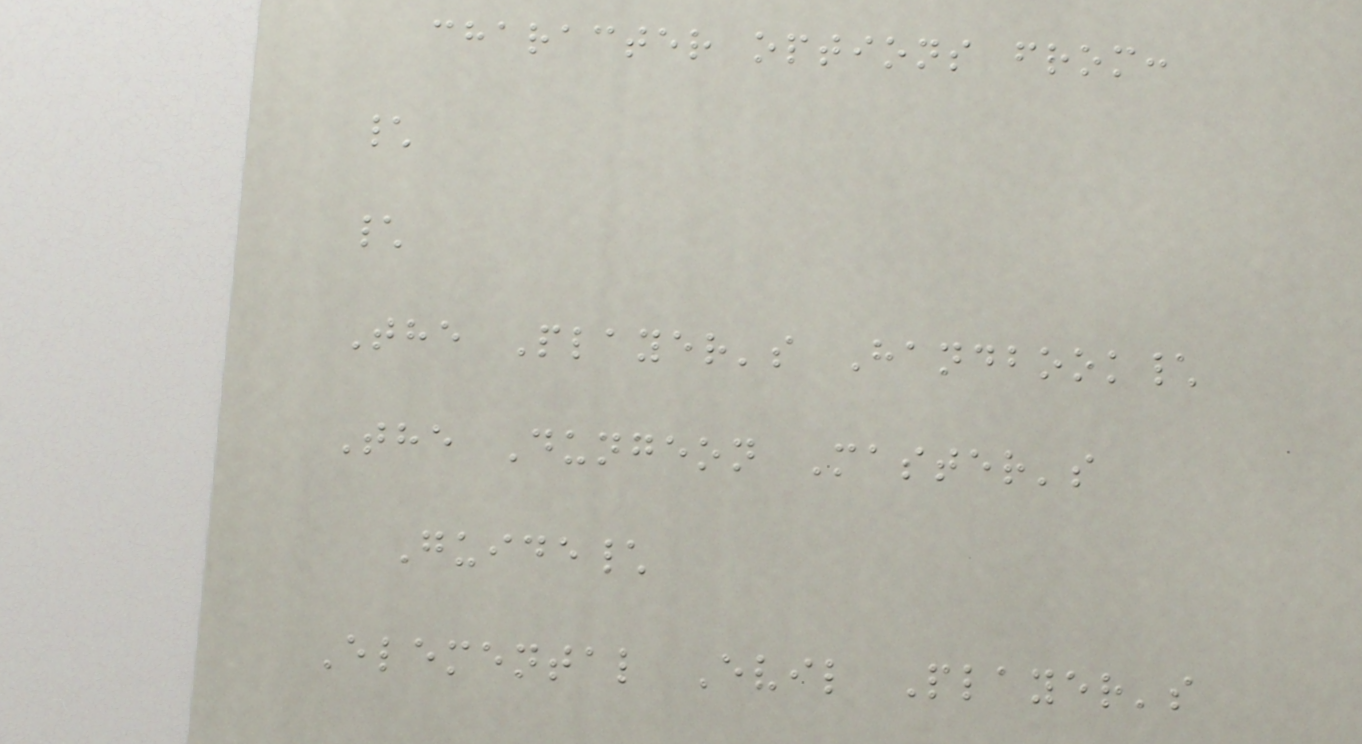character options from:
\
\
The Player's Handbook\
The Dungeon Master's
Guide\
Elemental Evil Player's
